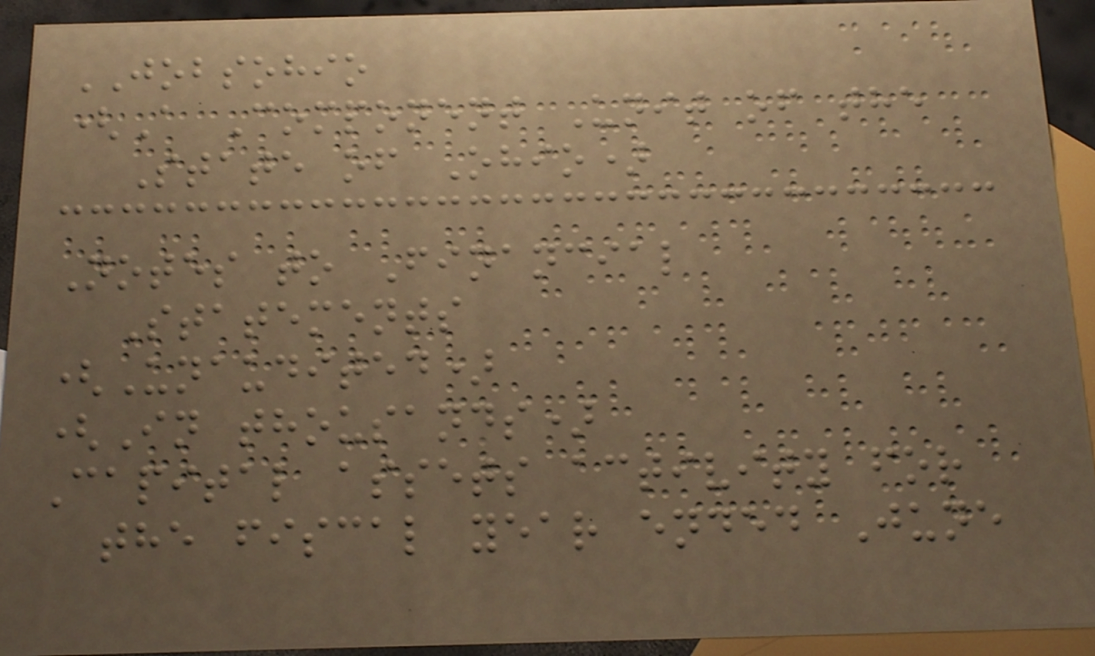JOBSOHIO
(A Component Unit of the
State of Ohio)
Notes to Financial
Statements
(Unaudited)
(In thousands)
Capital assets activity for
the fiscal year ended June
